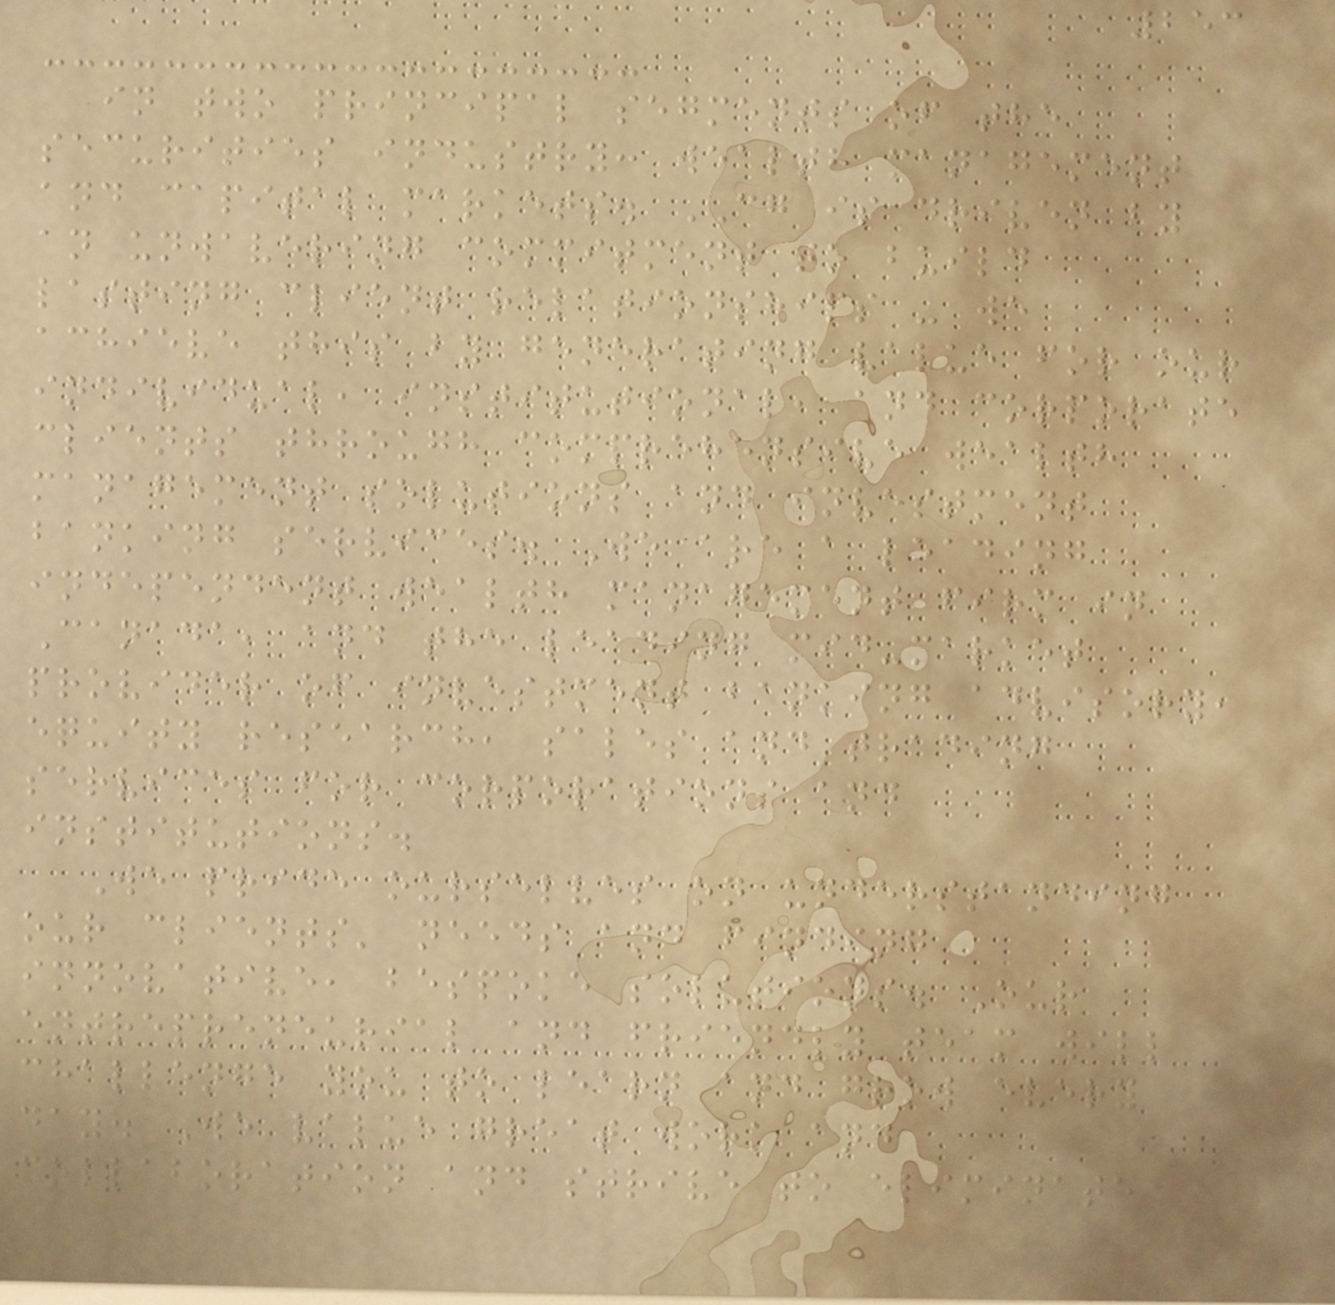253
in two principal segments of the
securities industry: wealth management
and capital markets. CG is driven by
an unwavering commitment to build
lasting client relationships - we
achieve this by generating value for our
individual, institutional, and corporate
clients through comprehensive wealth
management solutions and investment
banking services. We are a leading
independent wealth management firm in
Canada, and the leading mid-market
provider of investment banking advisory,
equity research, sales and trading
services for corporations and
institutions.
We pride ourselves on understanding
our clients' needs and finding
innovative, bespoke solutions. Our
entrepreneurial and friendly team will
challenge you to learn and grow every
day. We value great work and
collaboration and strive to eliminate
